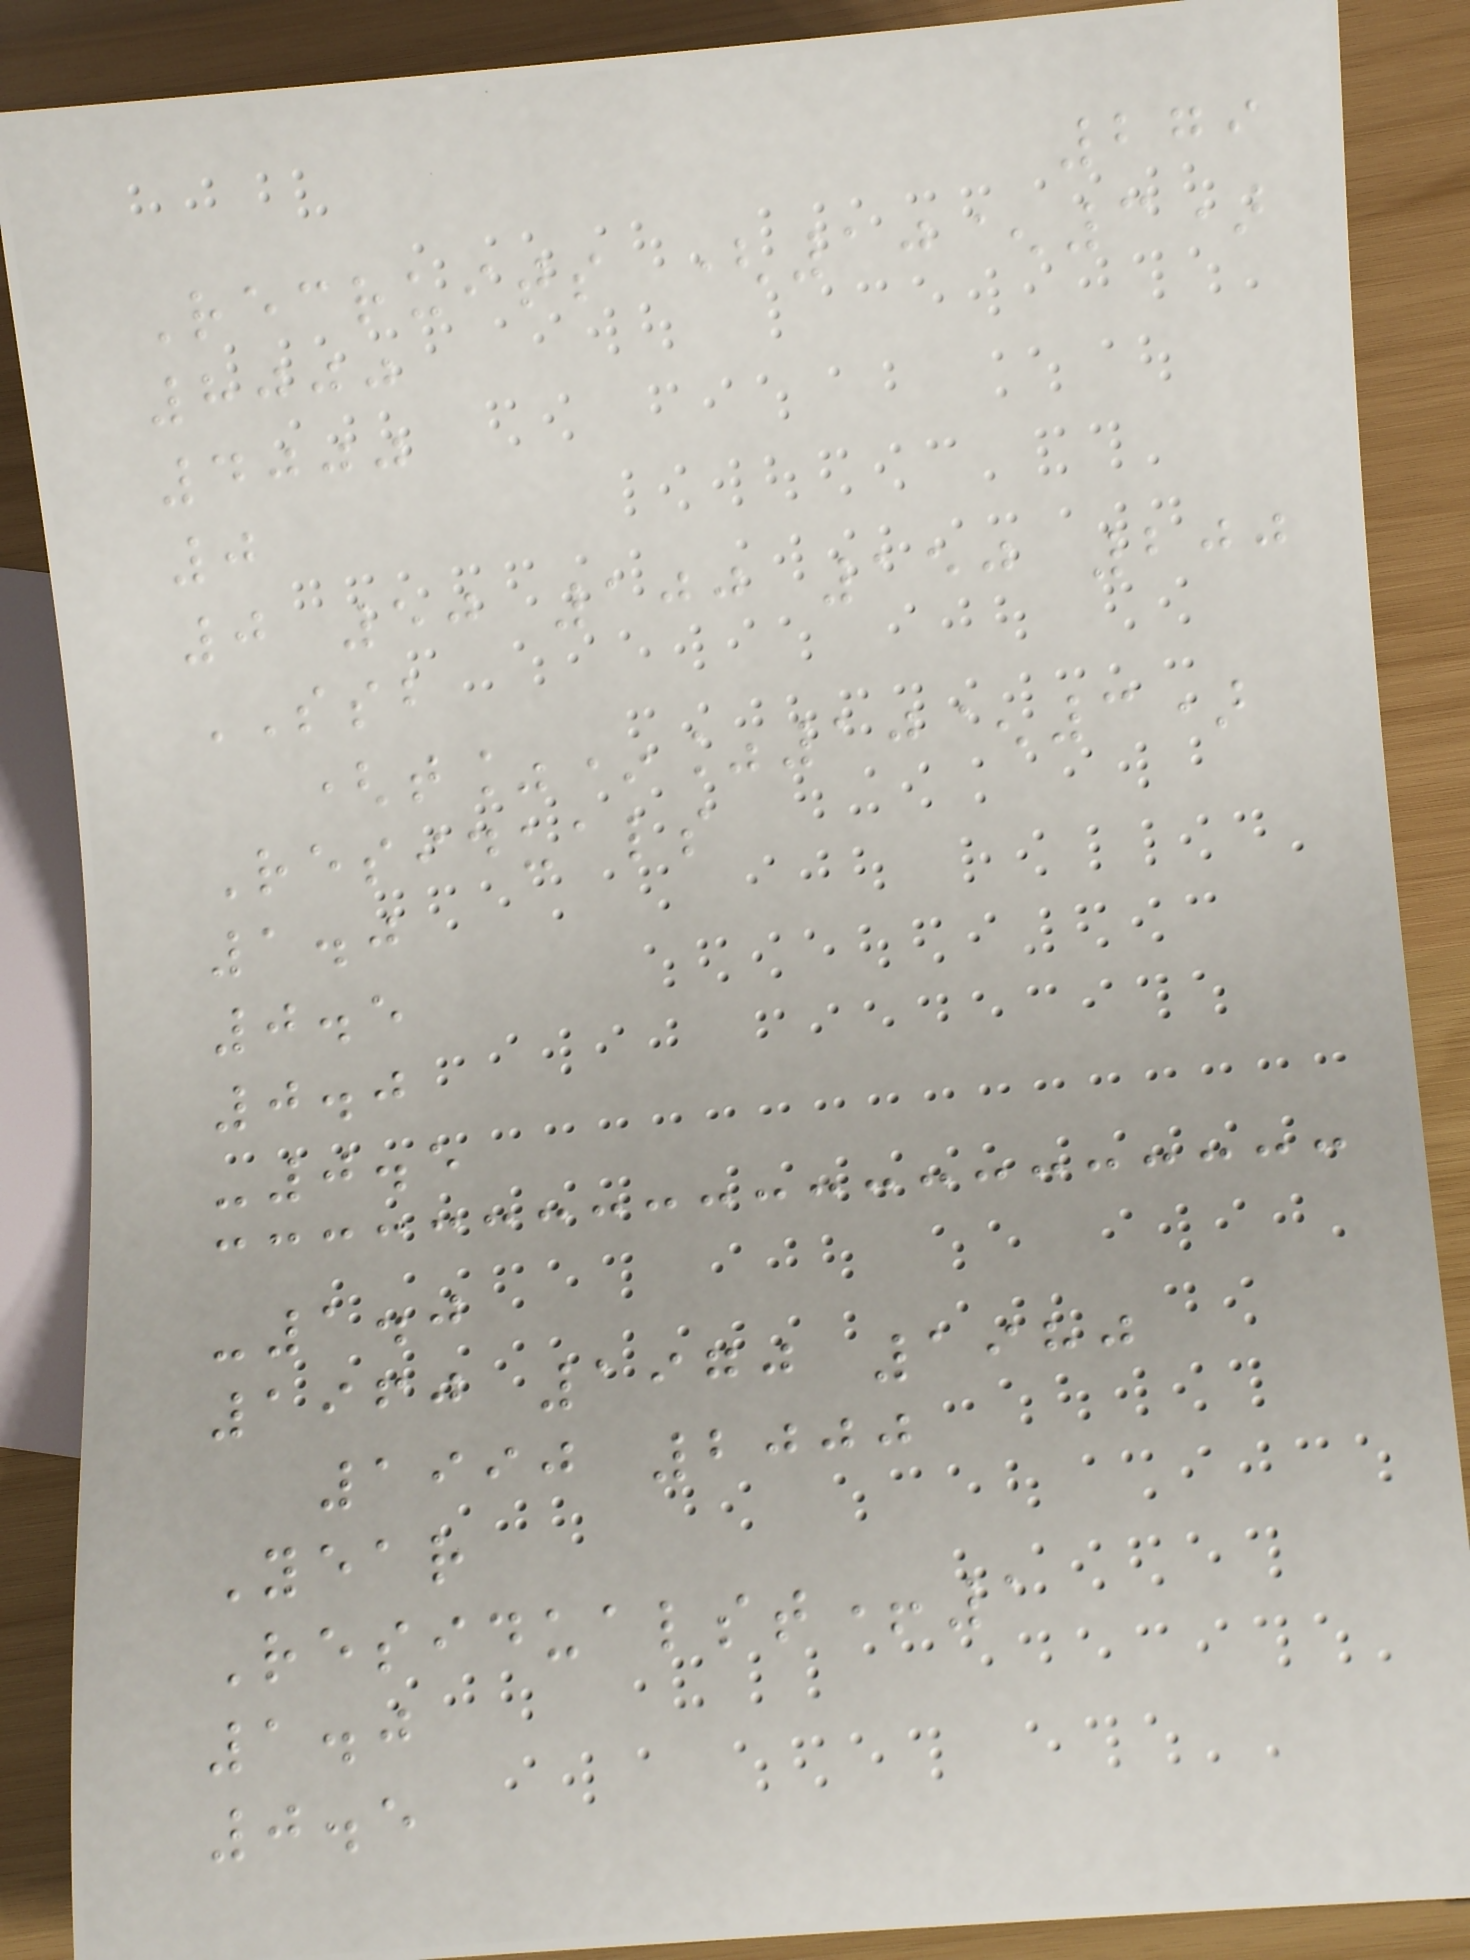279
Recruits (10^3)
8000
4000
0
0 50 100 150 200
SSB
(t%*%10^3)
Residuals
1.0
0.5
0.0
-0.5
-1.0
1960 1970 1980
1990 2000
Year
Residualst+1
1.0
0.5
